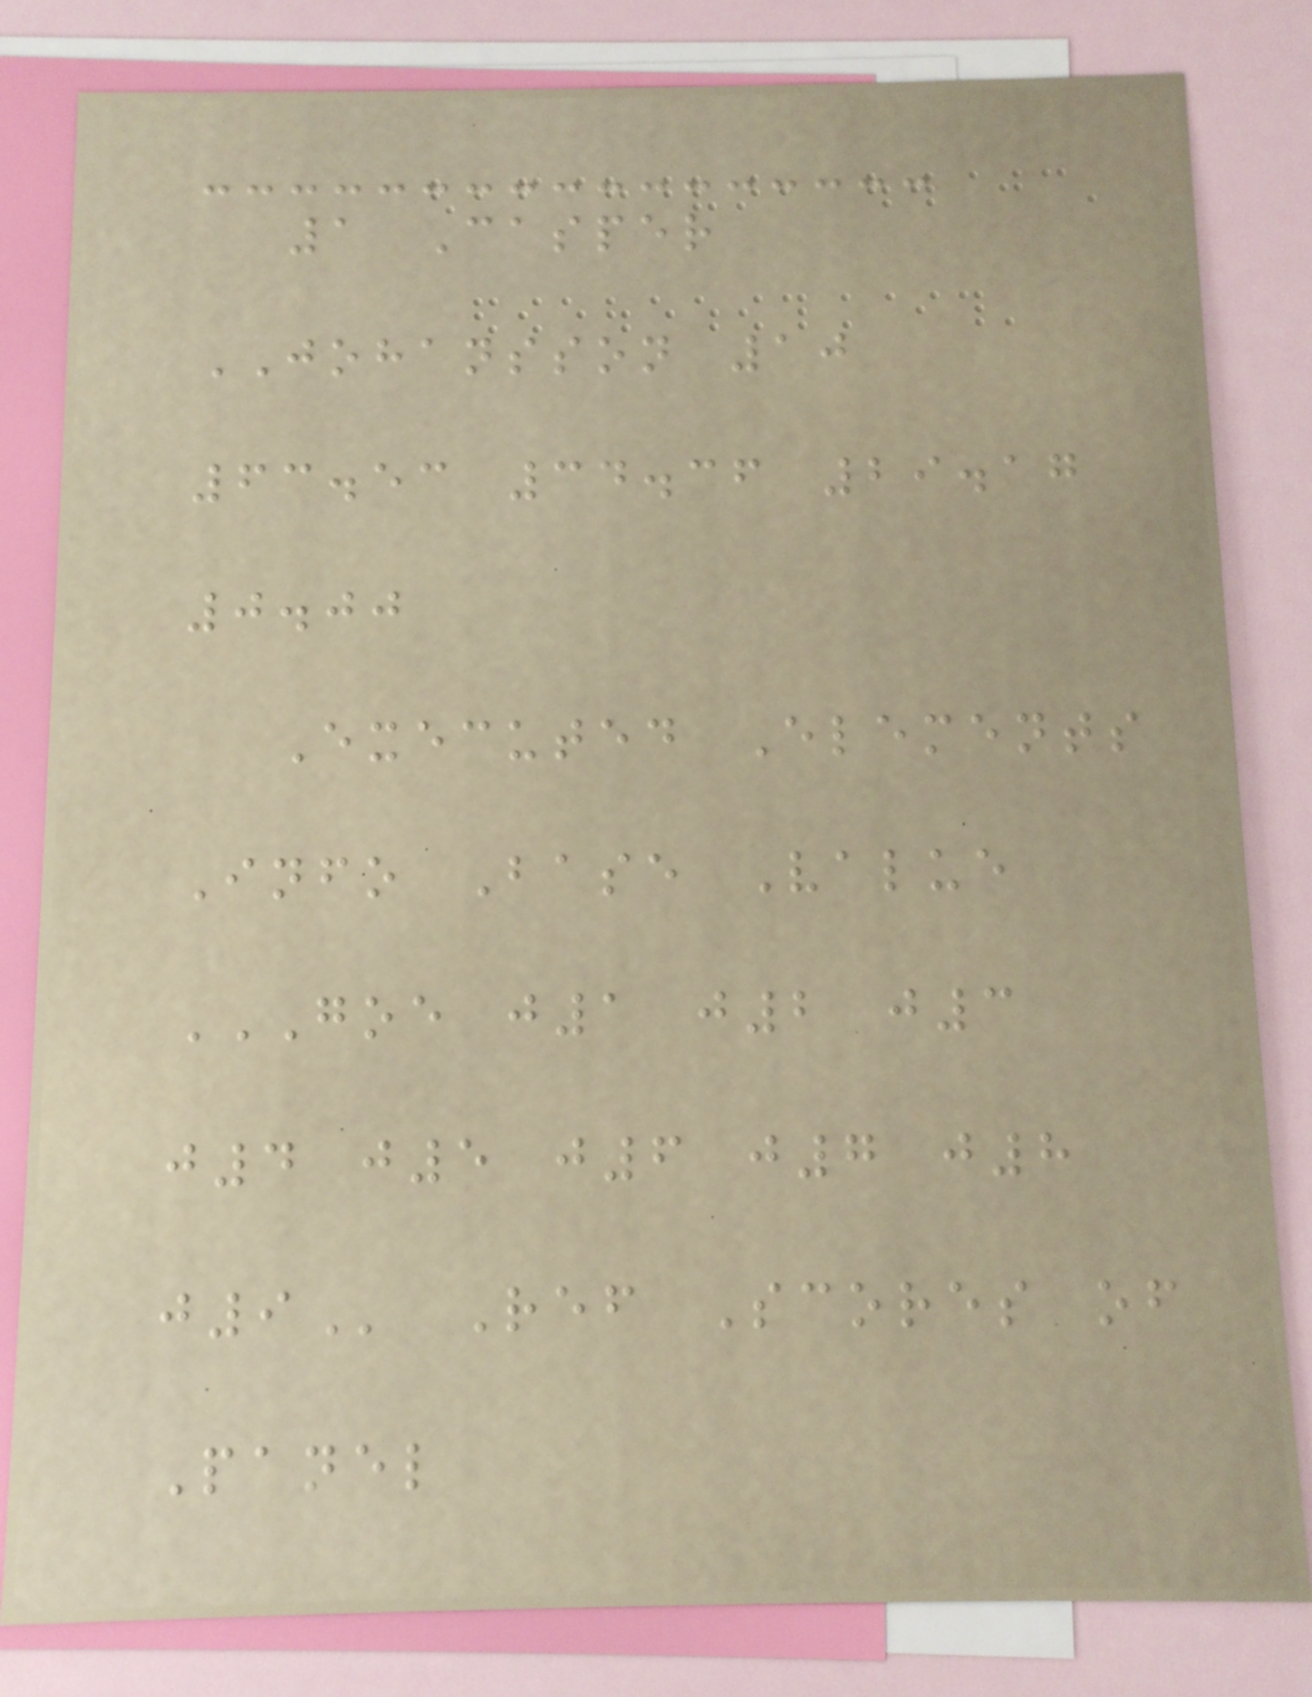1 Casper
JOHANSSON 10
63.53 34.36 29.17
0.00
Executed Elements
Info Base Value
GOE J1 J2 J3
J4 J5 J6 J7 J8
J9 Ref Scores of
Panel
